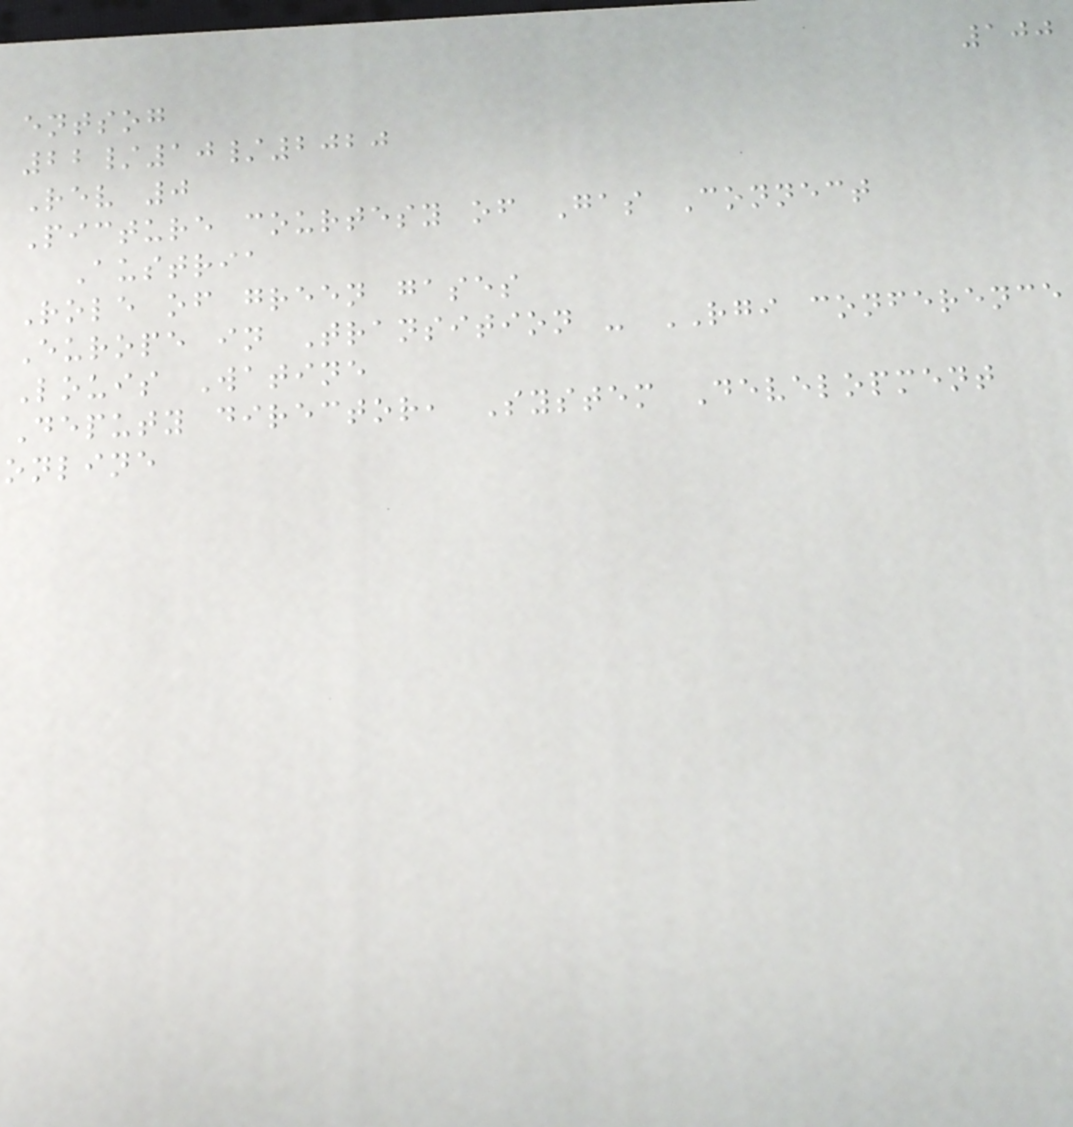100
entsog
22/10/2020
Rev 0
Picture courtesy of Gas Connect
Austria
Role of green gases
Europe in Transition - RGI conference
Louis Watine
Deputy director, System Development
online
